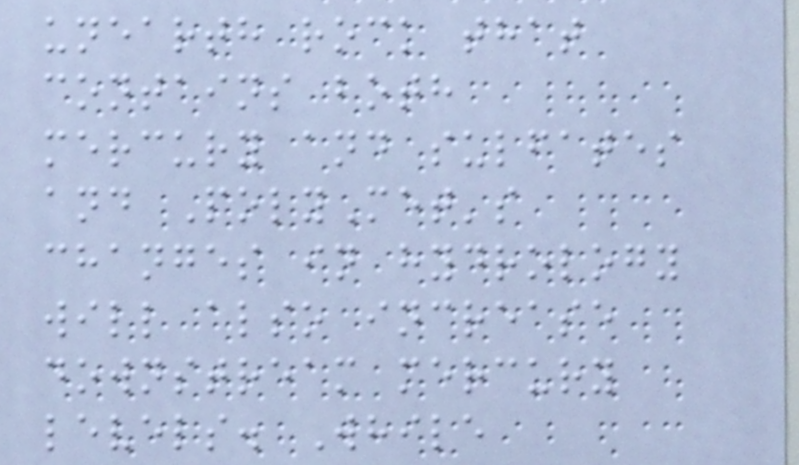unearth rock that
contains both
mercury and sulfates
and PolyMet's
changes in hydrology
will also increase
downstream mercury
levels. While
